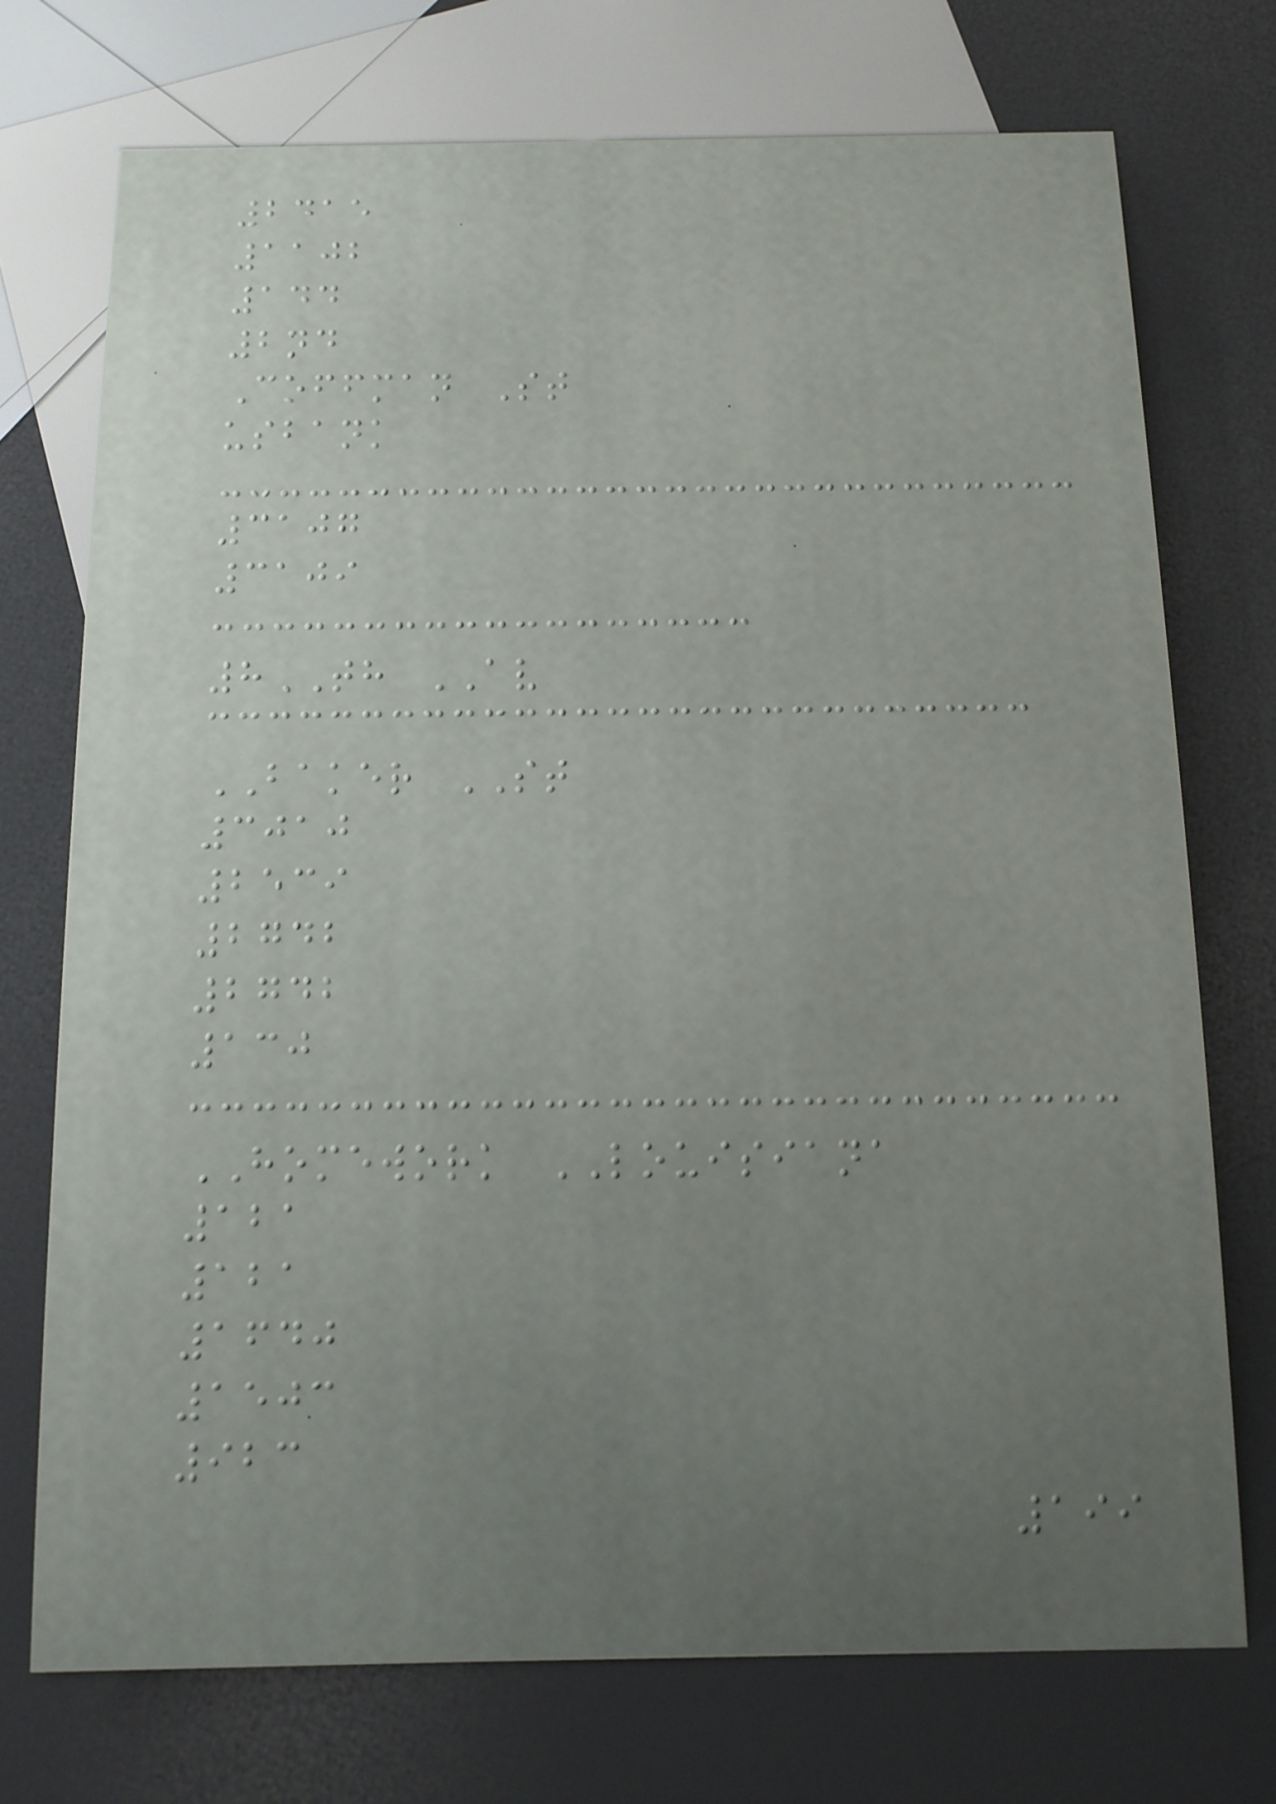2415
1102
144
2nd
Coffman St
usbank
3107
3109
8TH AV
BAKER ST
3010
2539
2742
2742
130
HOMEWORK LOUISIANA
121
121
1640
1503
923
199
